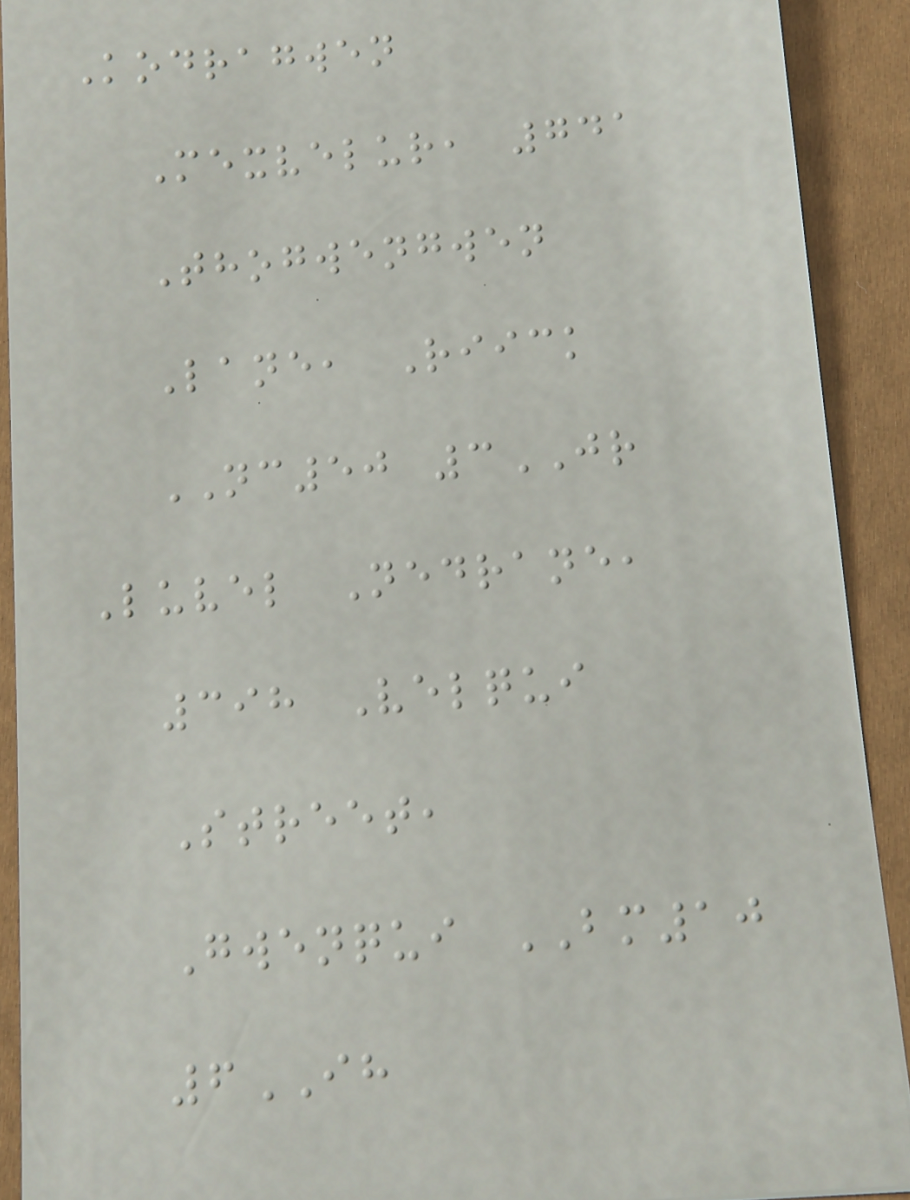Kodragwen
Mexvelur, 741
Thogwengwen
Lane, Riick
NC50 3JR
Luvel Nedrane,
398 Velqui
Street,
Gwenqui BM10
6IH
